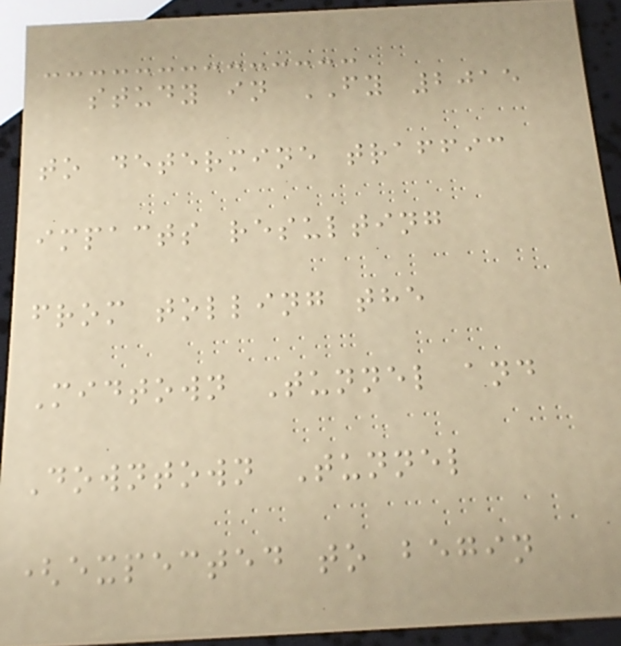study in FY 2015
to determine traffic
impacts resulting
from tolling the
Midtown Tunnel and
Downtown Tunnel
(expected to begin
